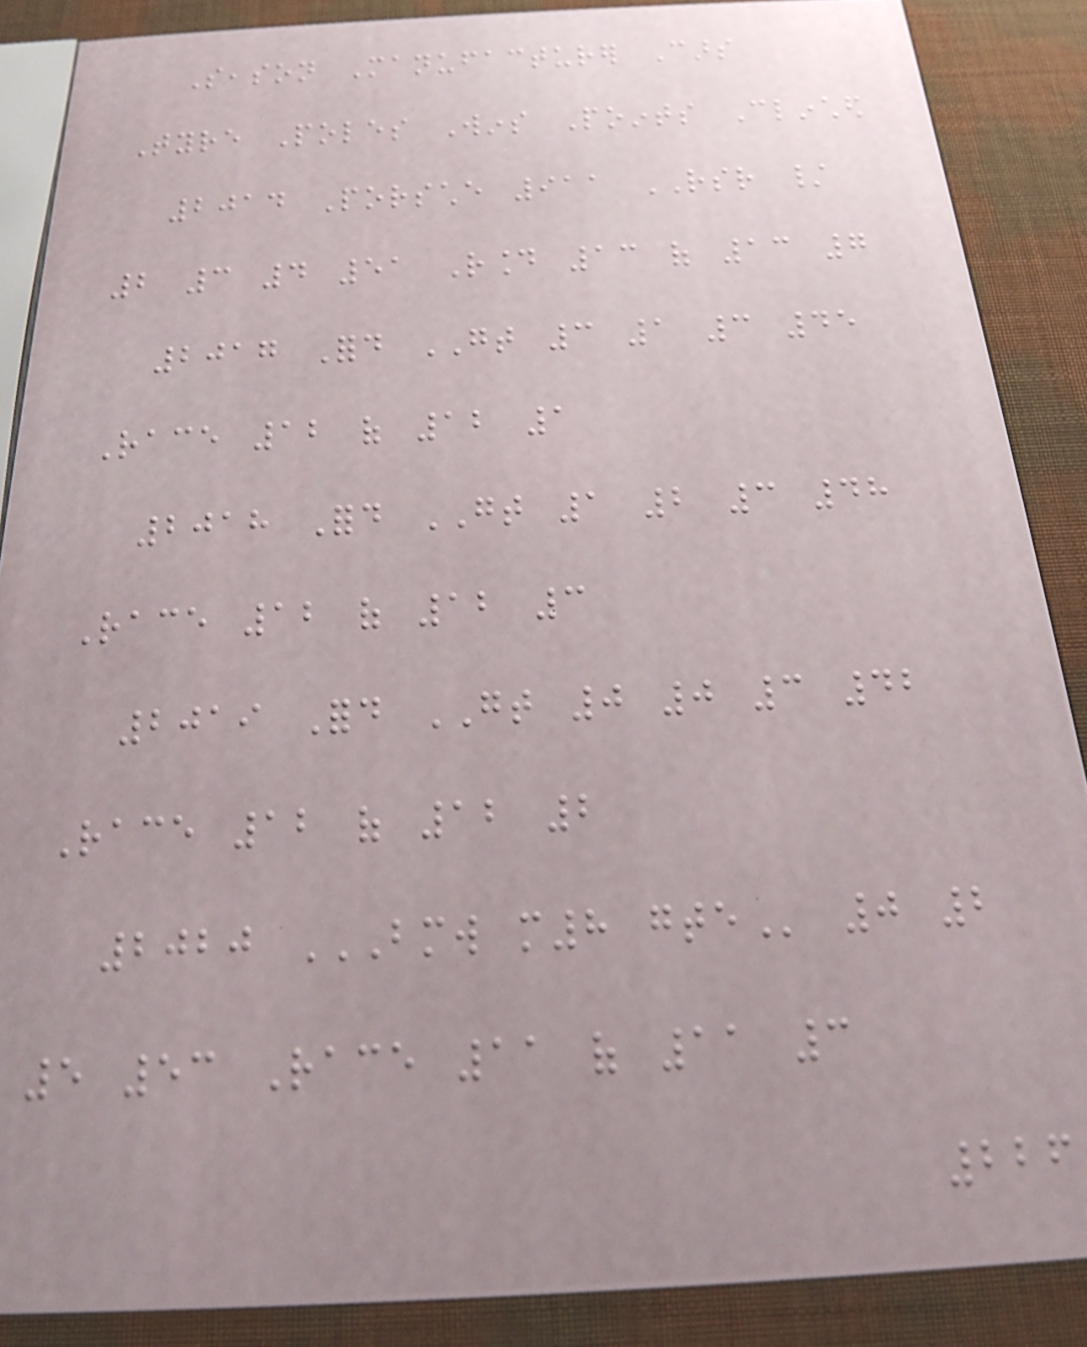Season Manufacturer Cars
Tyre Poles Wins Points Clinched
2014 Porsche 911 RSR /
2 3 4 51 Round 13 of 13 7
2017 Ford GT 3 1 3 45
Race 12 of 12 1
2018 Ford GT 1 2 3 48
Race 12 of 12 3
2019 Ford GT 0 0 3 42
Race 12 of 12 2
2020 BMW M8 GTE 0 2
5 53 Race 11 of 11 3
226
